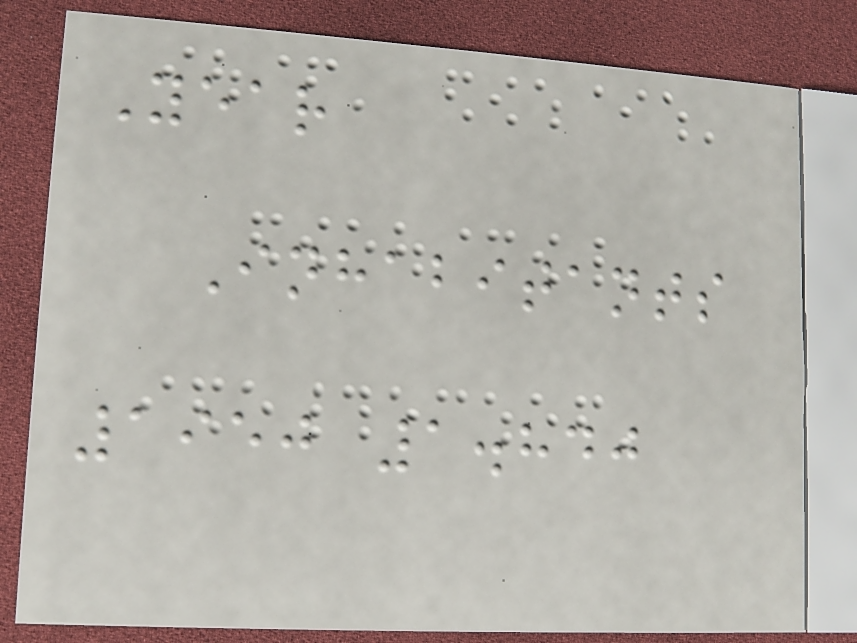Year
Inhabitants
1950 1.840
